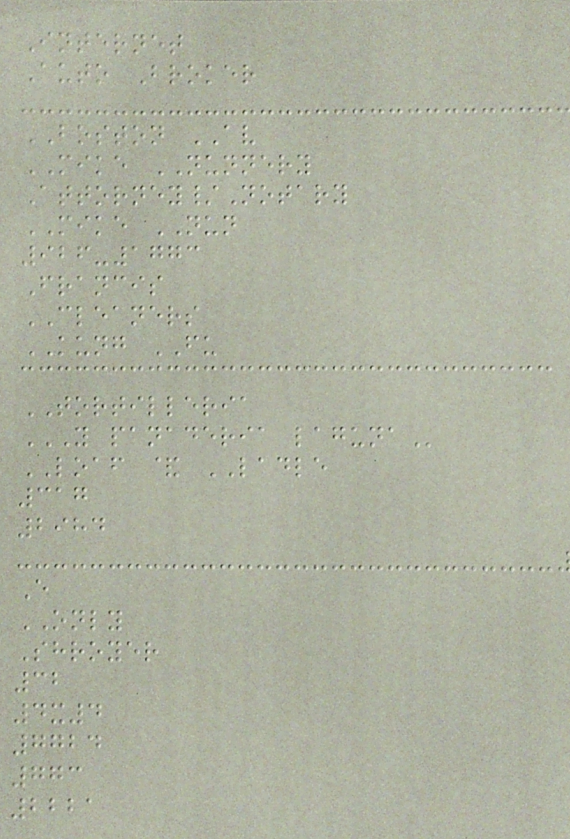Internet
Auto Broker
BOSTON AV
MIKE NUNNERY
Attorney/Notary
MIKE NUN
926-1773
Francis
CLEANERS
KUNG FU
TORTILLERIA
Y PANADERIA LAGUNA
LOAF & LADLE
317
2984
E
ONLY
Shroyer
32
4x4
7724
773
2221
